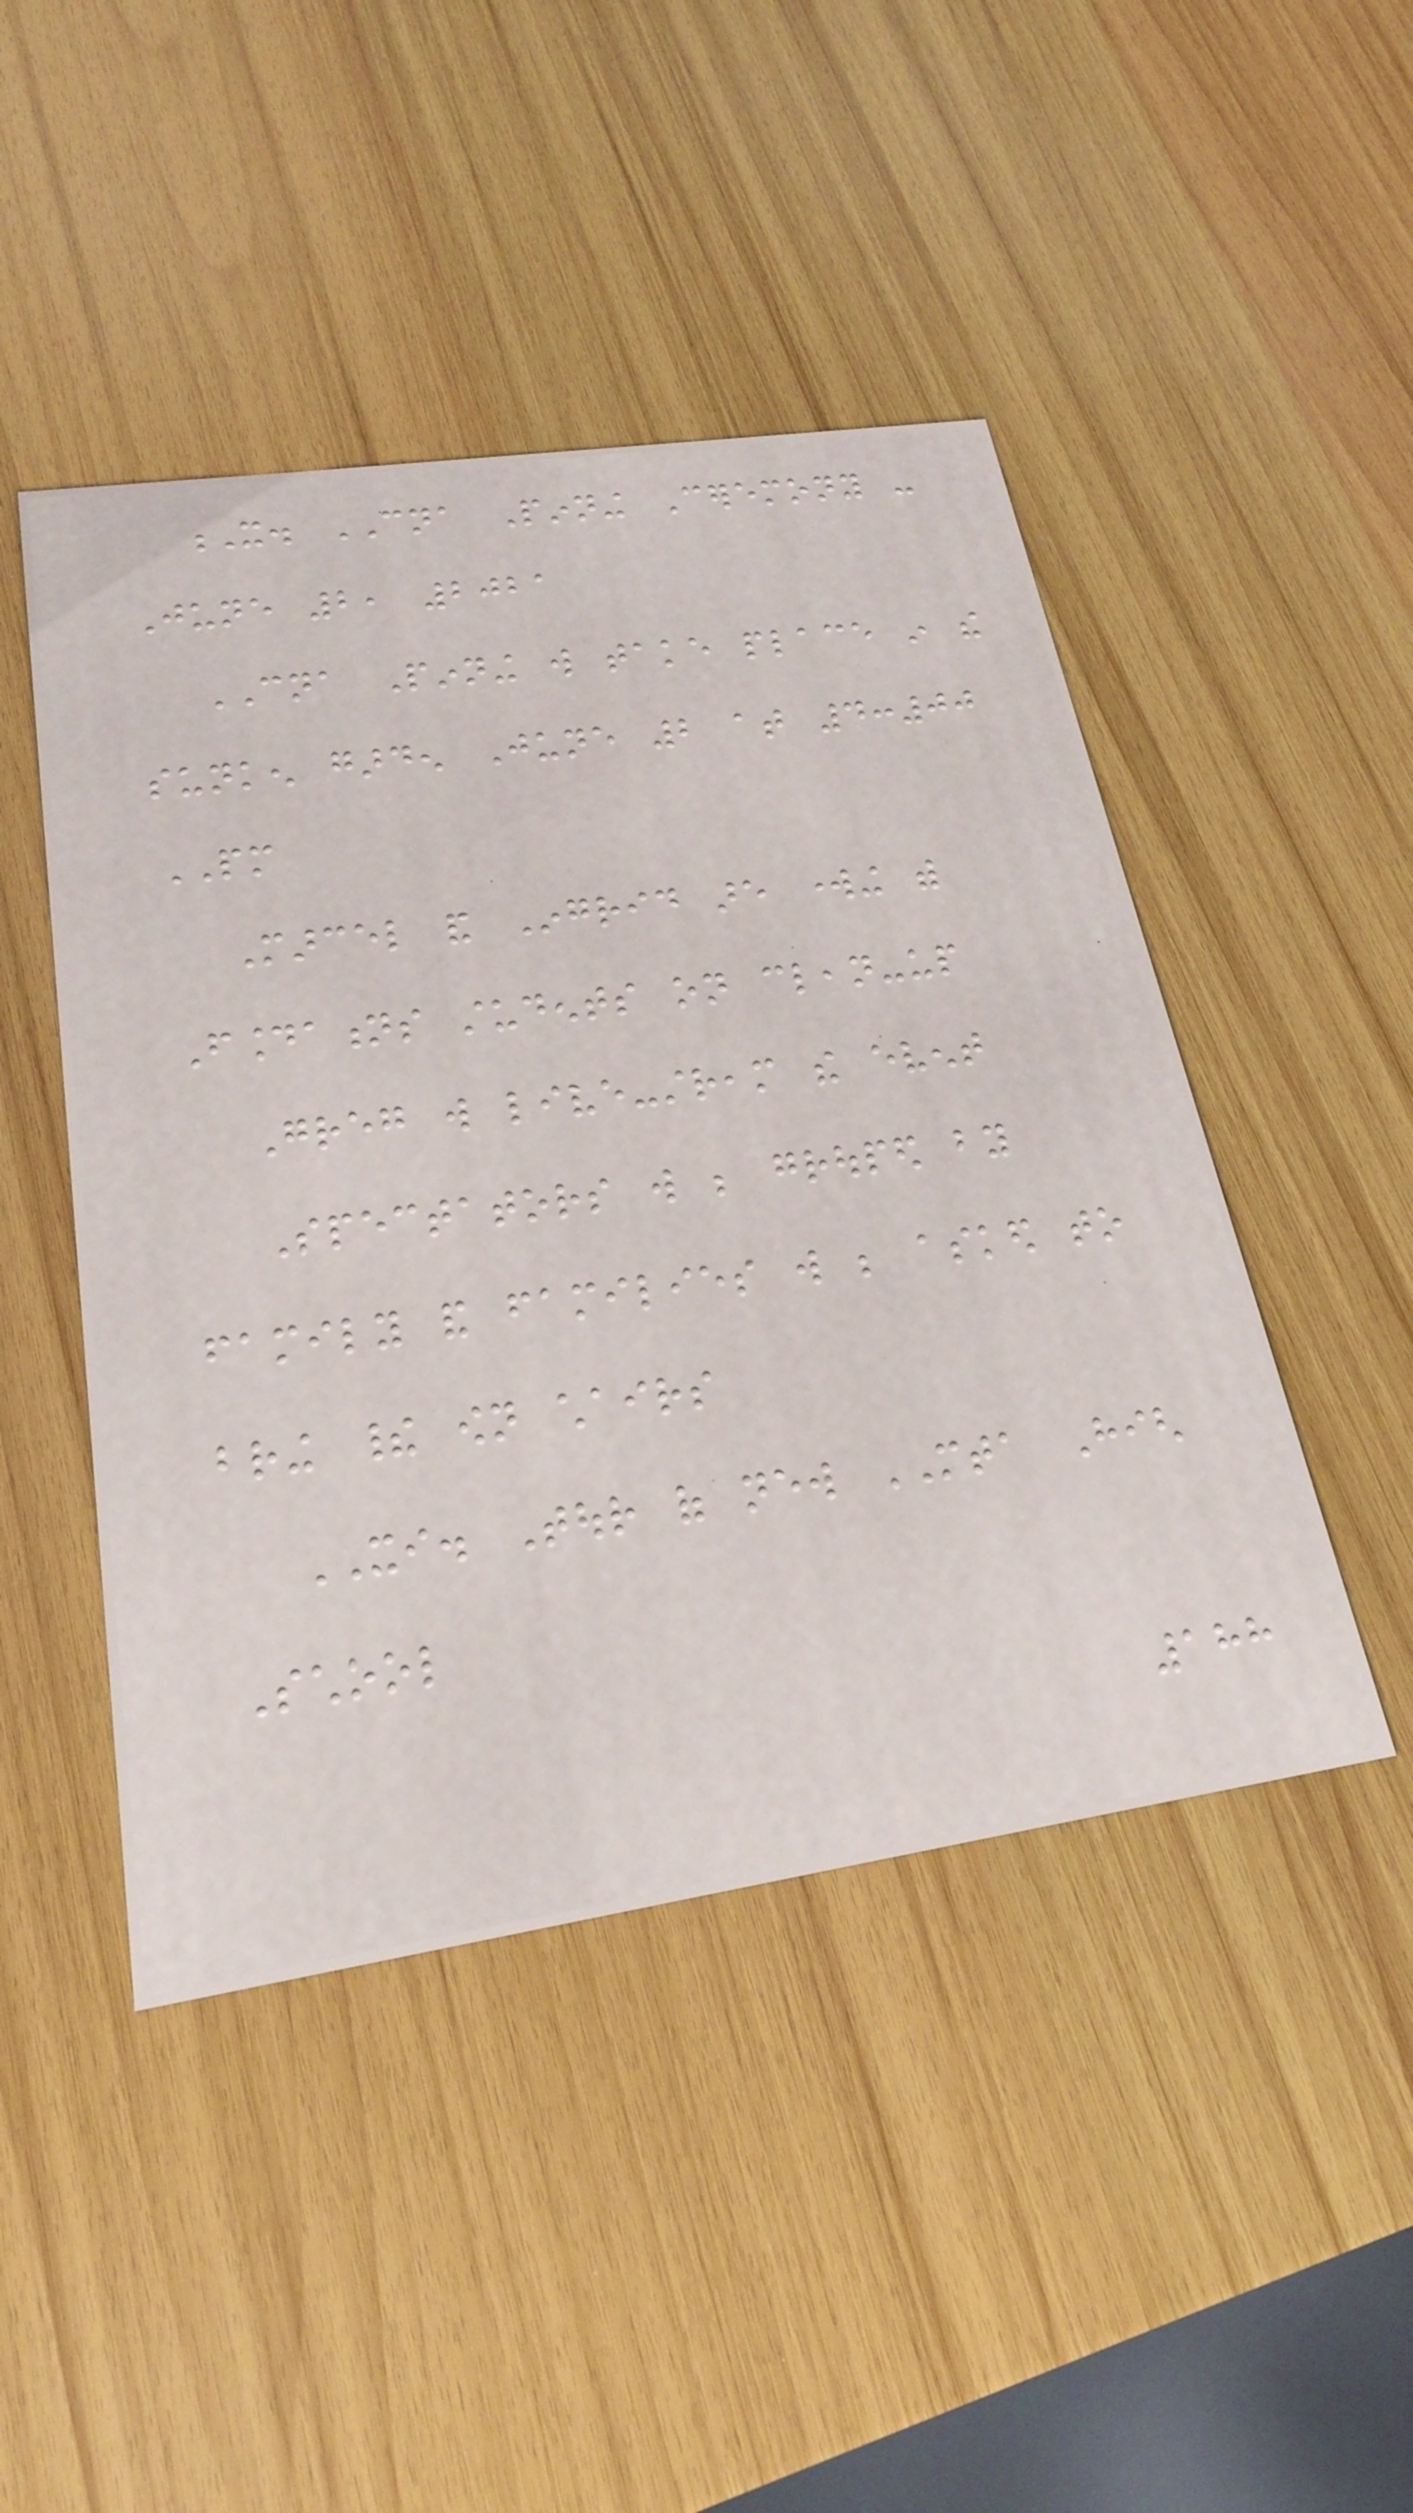X. CNA Pinning Ceremony -
June 2, 2021
CNA Pinning will take place in the
sunken garden June 2 at 4:00
PM
Marcel and Ingrid are working with
Foundations students on clean-up
Greg will live-stream the event
Spectators will be grouped by
family and families will be asked to
bring their own chairs
XI. Tour of new MTA High
School
188
